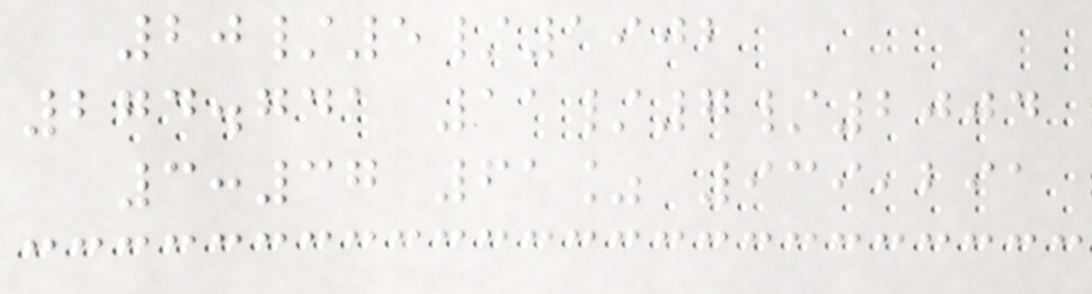20/5/1902
274.741 11/7/2004
3:37 61% 939,291
